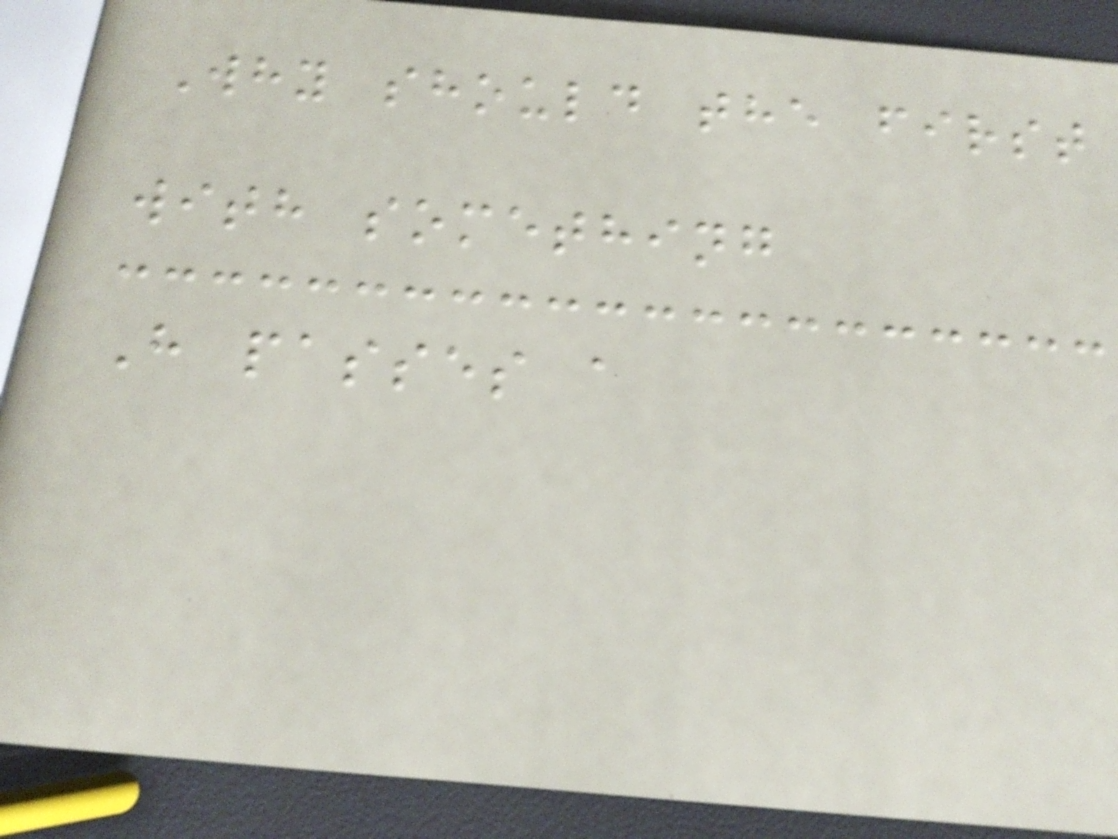Why should the first
with something
H passes a
